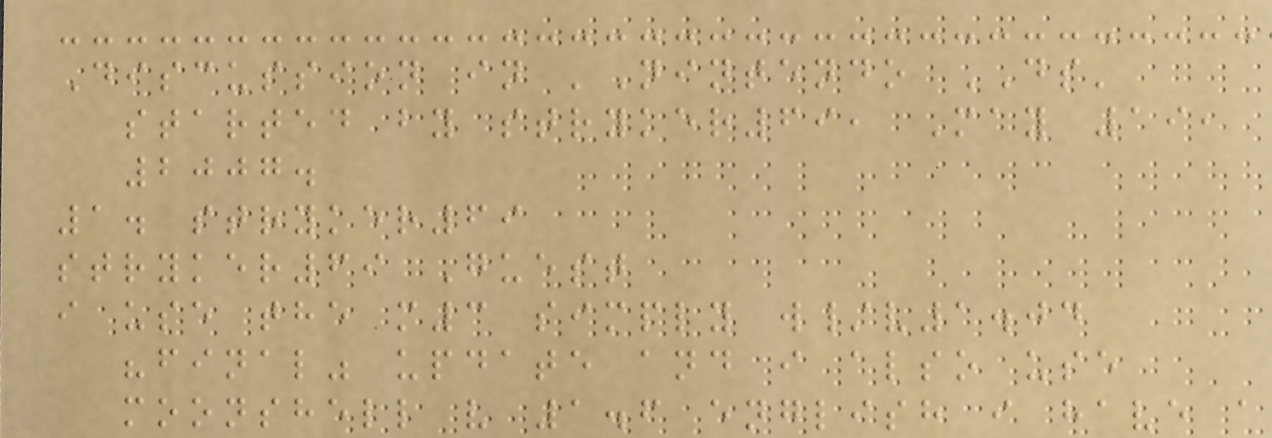Discussion in 'Nintendo DS'
started by stryker69, May 19,
2007.
1. stryker69
stryker69 Guest
i use the m3 simply w/v1.04
"final" update and i also use
moonshell v 1.6 english i have a
